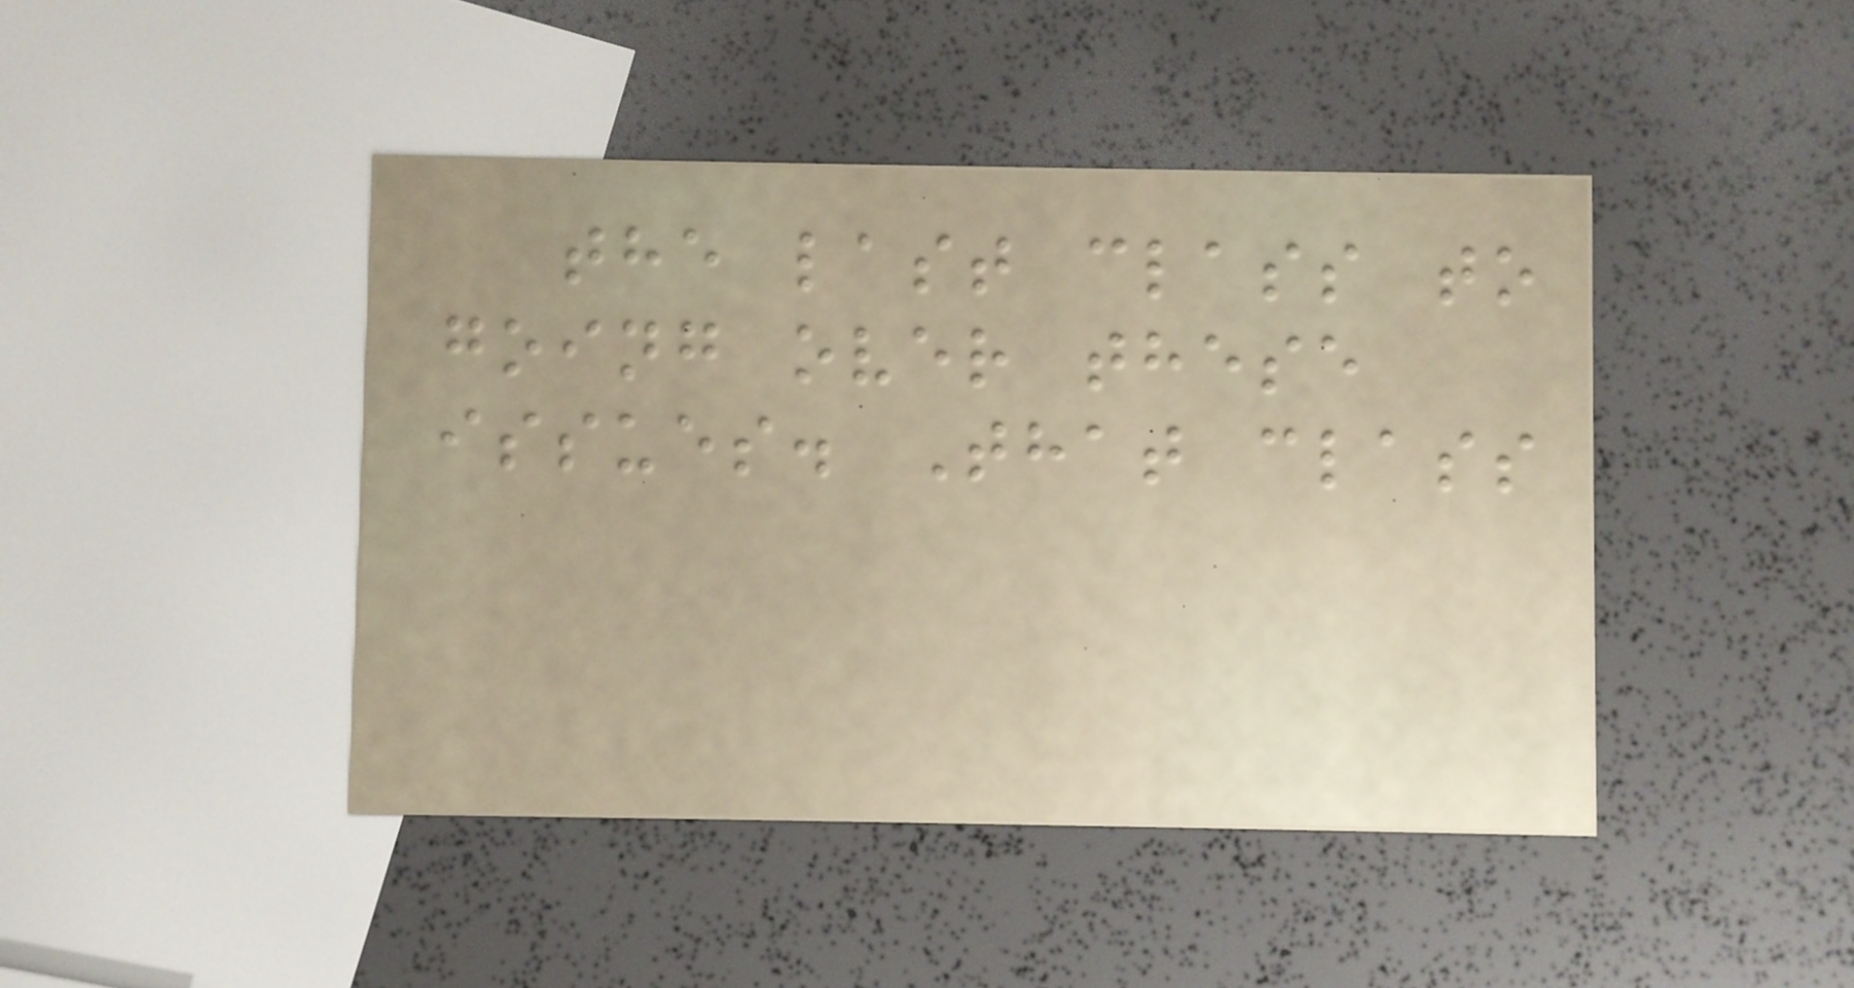the last class to
going over these
issues. That class
